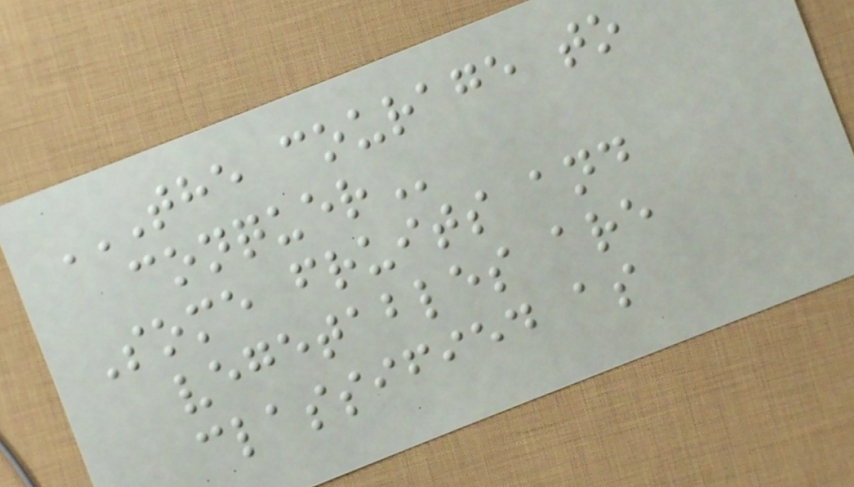THE COURAGE TO
CONQUER
Some fruits and
vegetables are
classified as
